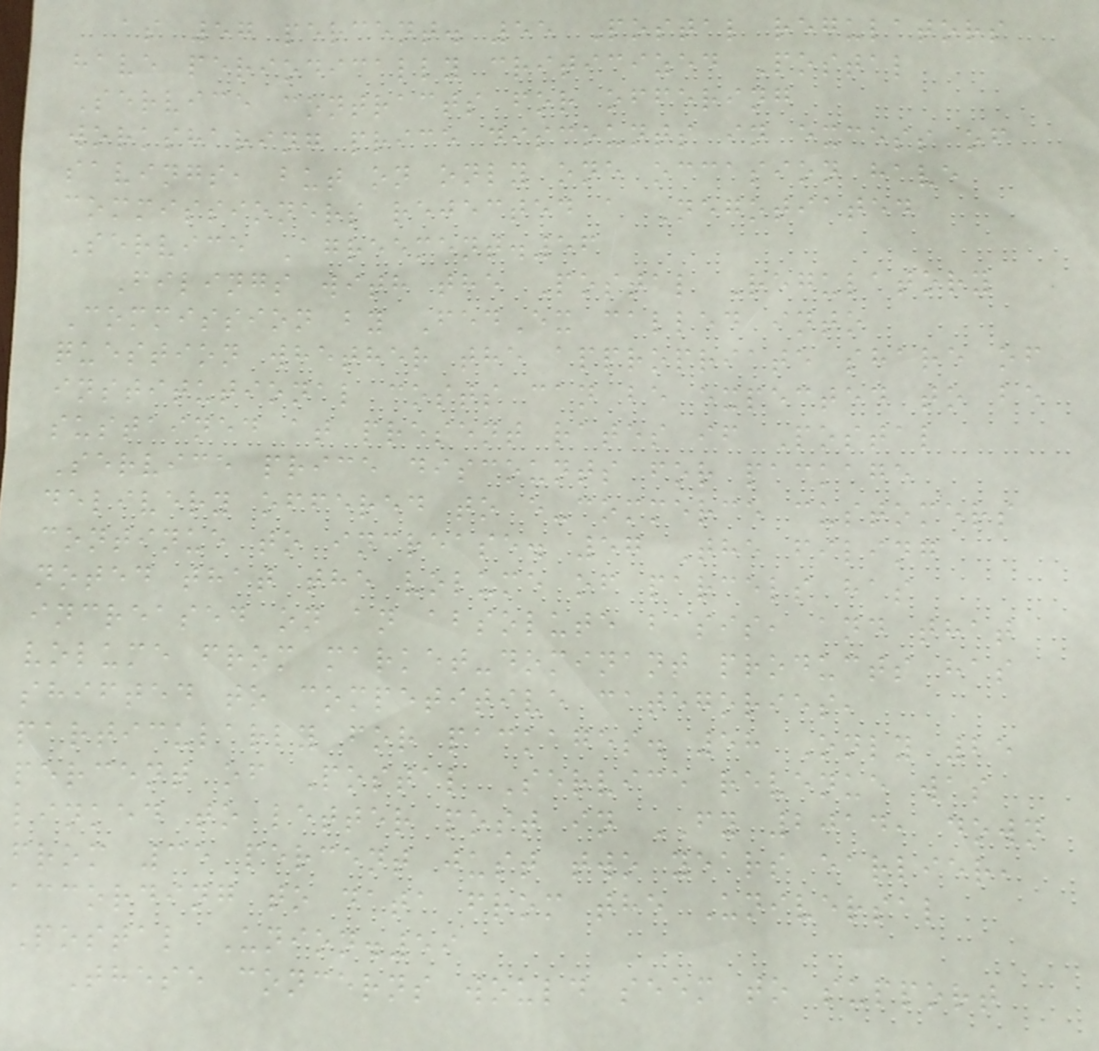as 57 percent. 55 Postal regulators
have periodically criticized Postal
Service contracts for offering
worksharing price discounts in excess of
savings, but on only one occasion have
commissioners rejected a Negotiated
Service Agreement.56
Filings with the Postal Regulatory
Commission by FedEx called into
question whether the appropriate share of
institutional costs can be expected to be
sustained at present rates if Postal
Service price discounts for package
delivery offered to e-commerce customers
continue to increase. 57 The filing
noted that the volume of parcels has
increased on an absolute basis, and that
volume from market-dominant products has
shifted to competitive categories,
particularly for packages. 58 Only 25
percent of Postal Service revenue was
linked to letter post in FY 2014, down
from 35 percent just two years earlier,
according to data from the Universal
Postal Union.59
These concerns would seem to support
